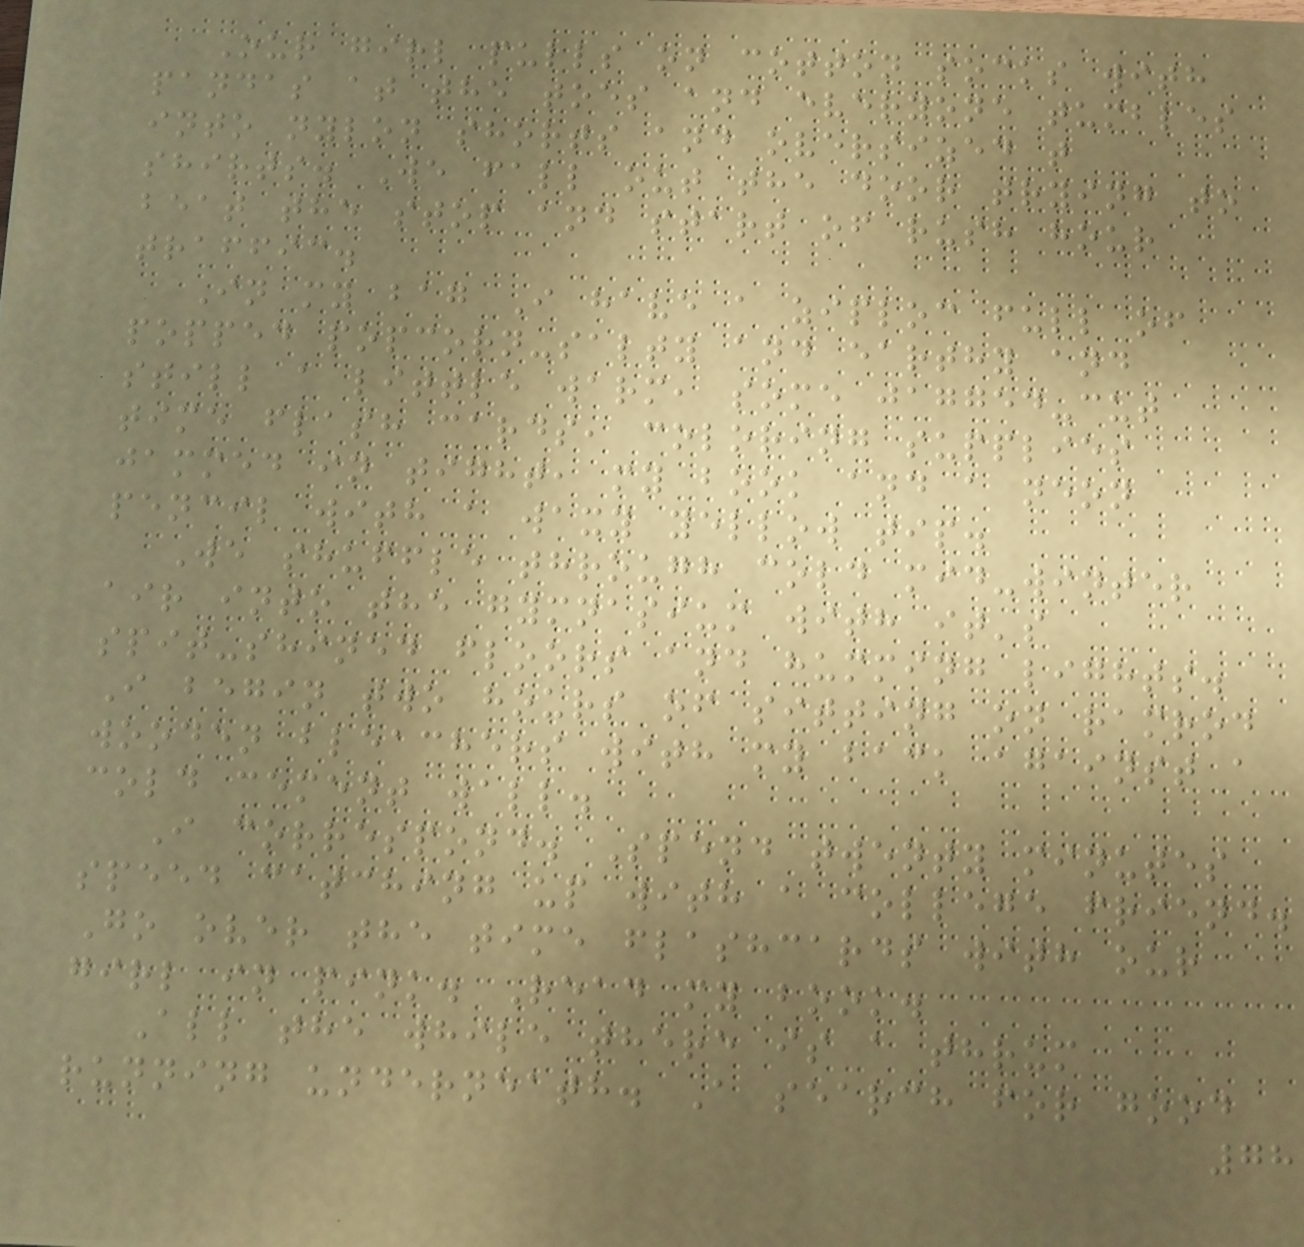Our girl pulls on cotton socks with
pandas at the toes and everyone tumbles
into nylon shorts and oversized t
shirts. We fall out the door trying to
beat the stop and start of rush hour
traffic.
In my bag I have a ziploc full of
popped popcorn-salty and earthy and
still a little warm, some jagged-cut
time flash cards, coloring supplies
jammed in tight, my book and a neon
pencil with a waxy yellow tip.
We shuffle through cold mid-winter
air into the gymnasium with it's
spit-shined floors and humming lights.
I begin two hours of sitting on ramrod
wooden bleachers with my back against a
cold cement wall.
I correspond. Spend twenty minutes
speed catching up with a college friend.
Go over the time flashcards with our
girl in pink. Read my book.
All the while there is a thrum
running underneath. A search for good
78
